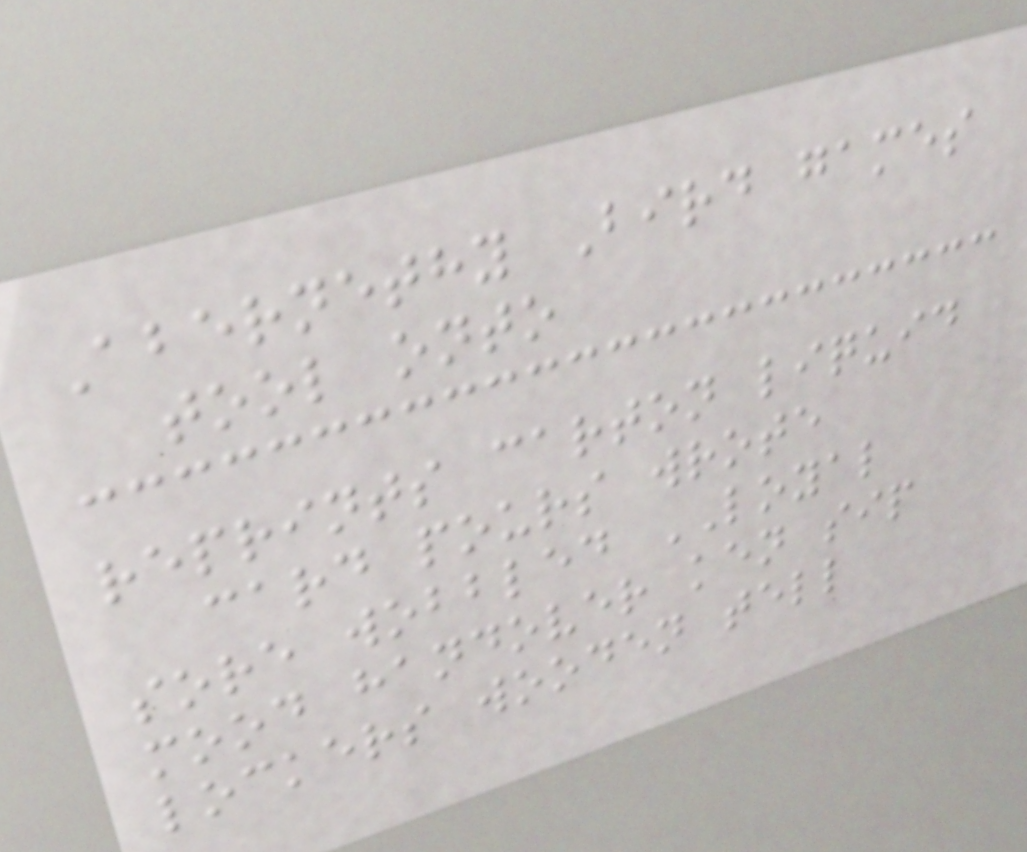Abernethy Bird games
tool onto
reprints carton liquid
card pours wrote
sore wobbled LOYAL
mood handover ken sip
lockers wooden tell
